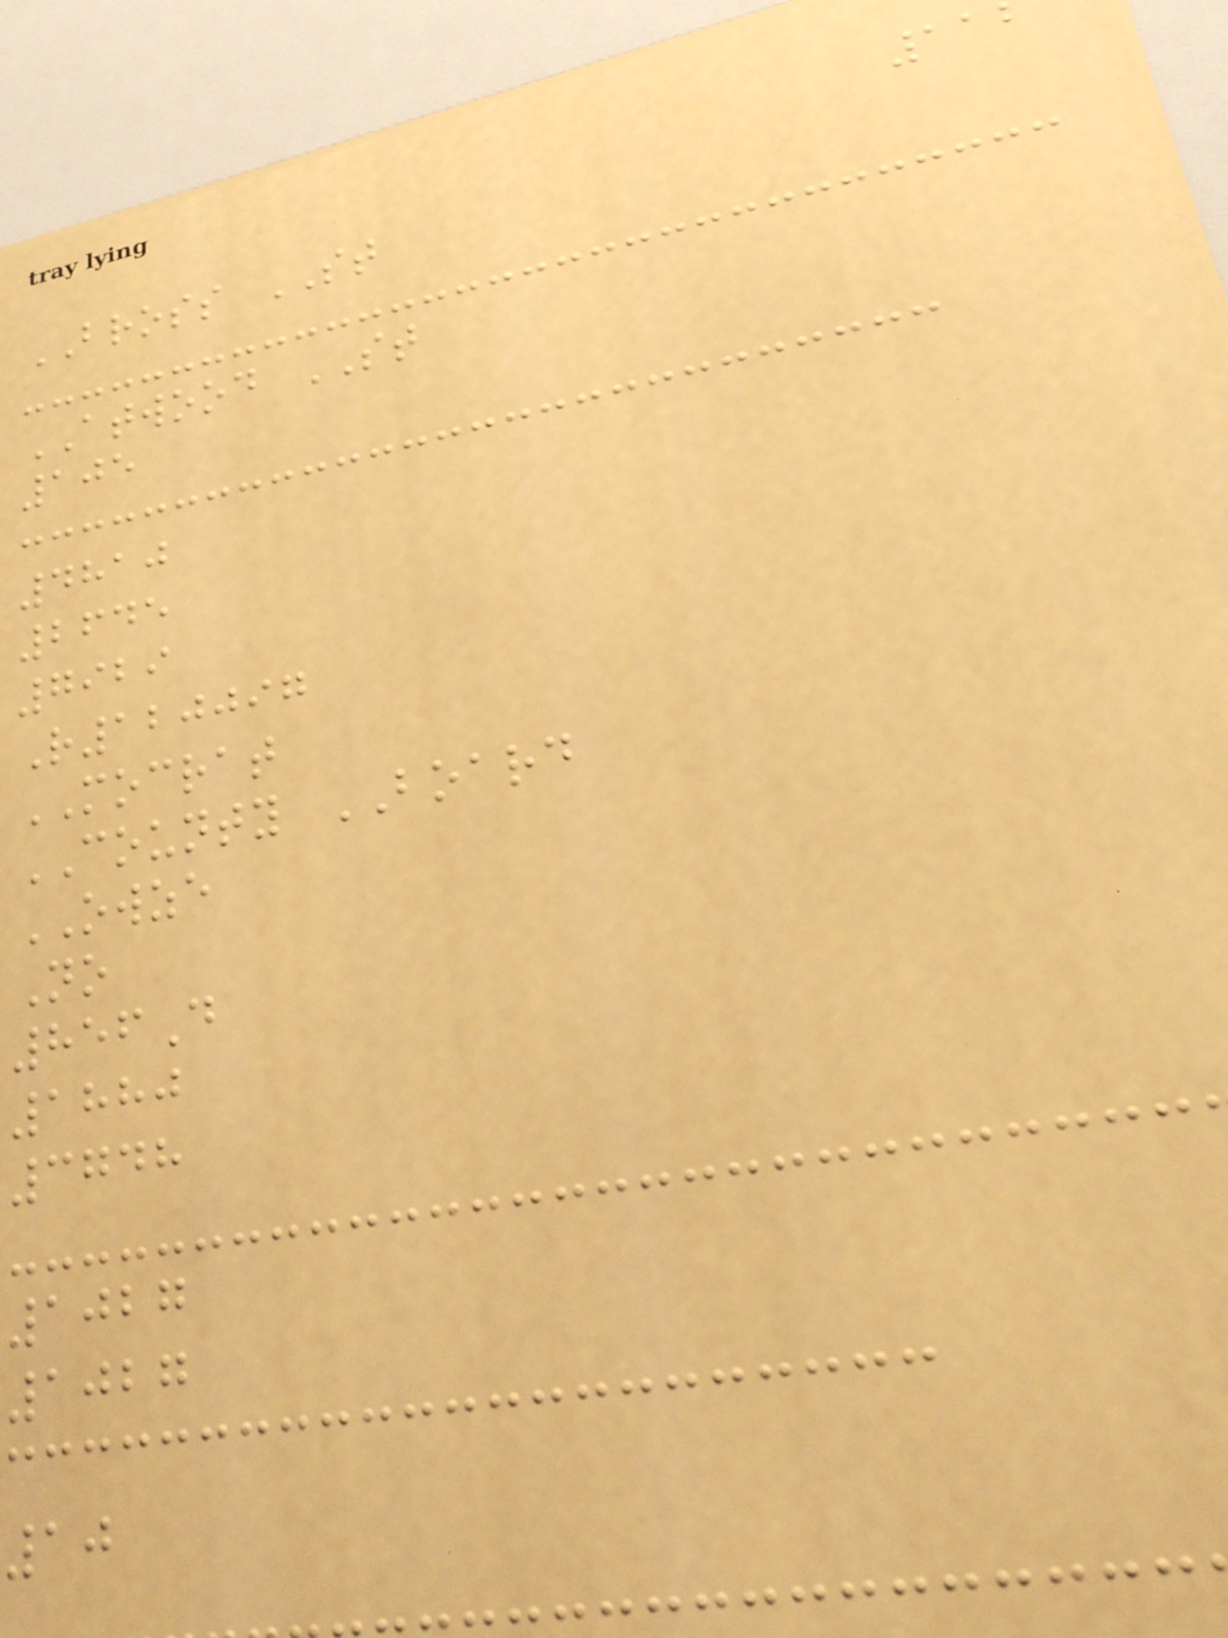BROSS ST
ATWOOD ST
105
4810
2645
7929
R120097
MOCRAT
COUNTY BOARD
OWZE
No
856D
1880
3748
1027
1027
10
